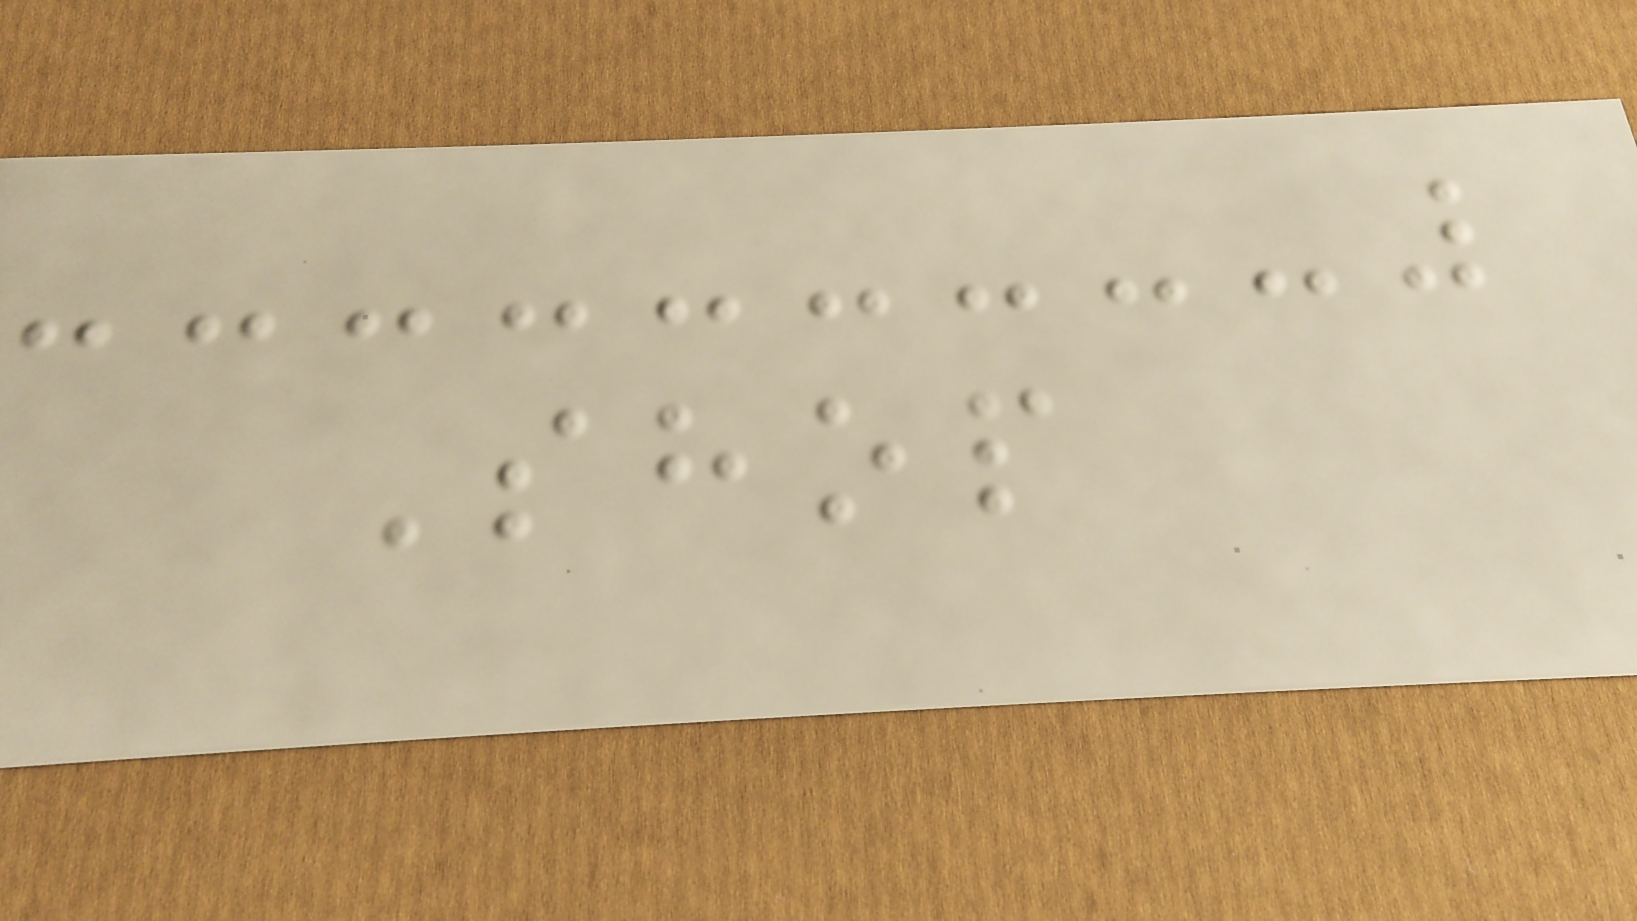Shop
